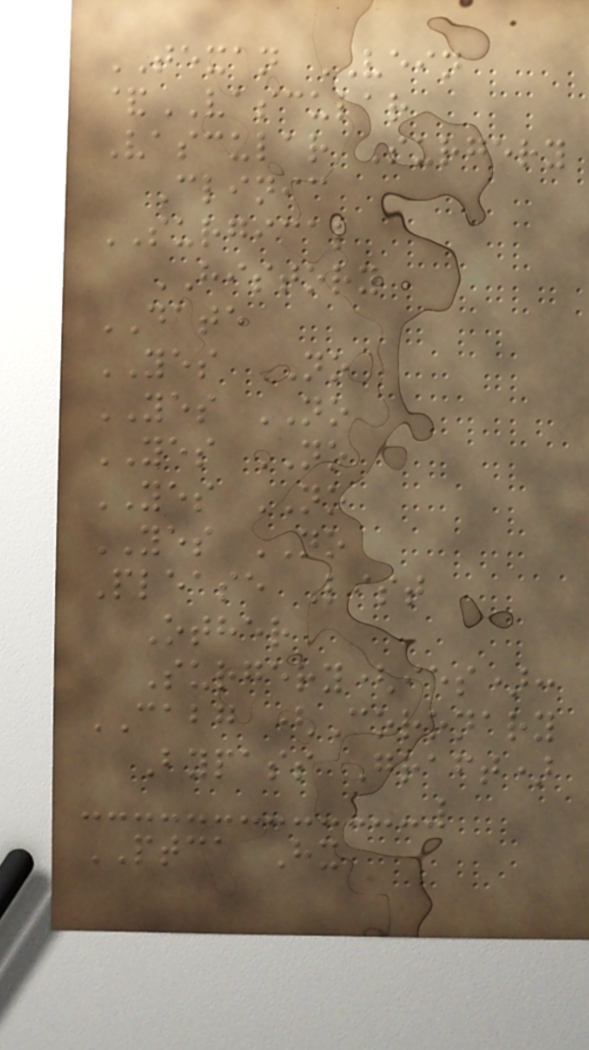TEXAN VEIN
&VASCULAR
Vascular Surgery
Clinic
SURGICAL
HISTORY
DATE
YES NO
YES NO
YES NO
YES NO
YES NO
Please List
Other
Surgery(ies):
CABG (Coronary
Bypass Graft)
PTCA Hx
